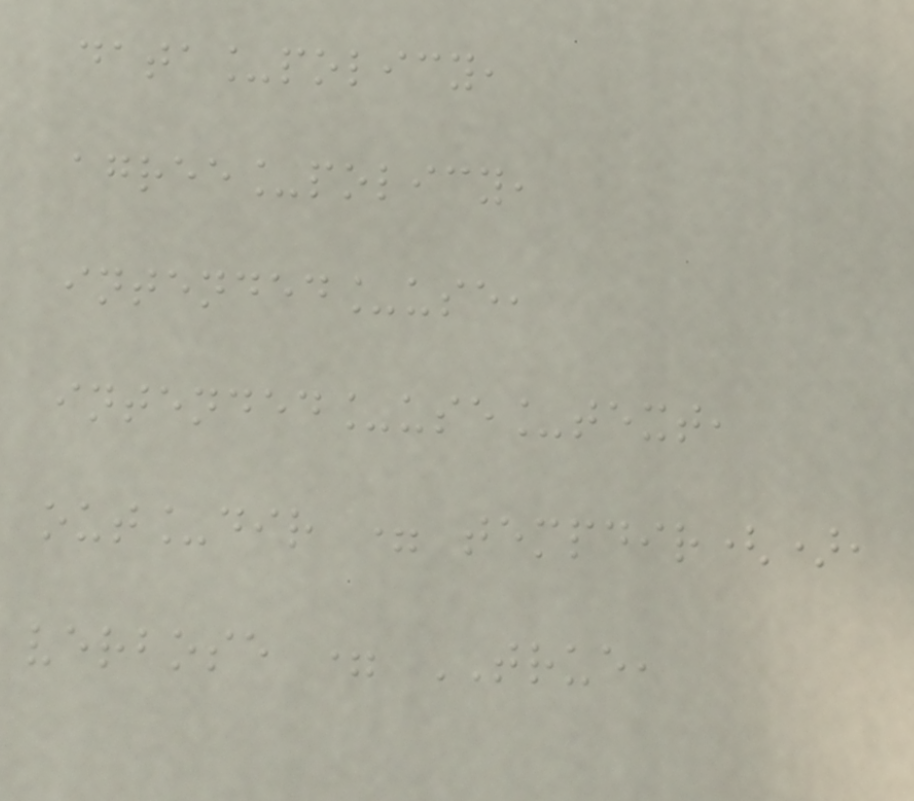data_policy,
agree_policy,
intended_use,
intended_use_text,
out_dir = tempdir(),
verbose = TRUE,
